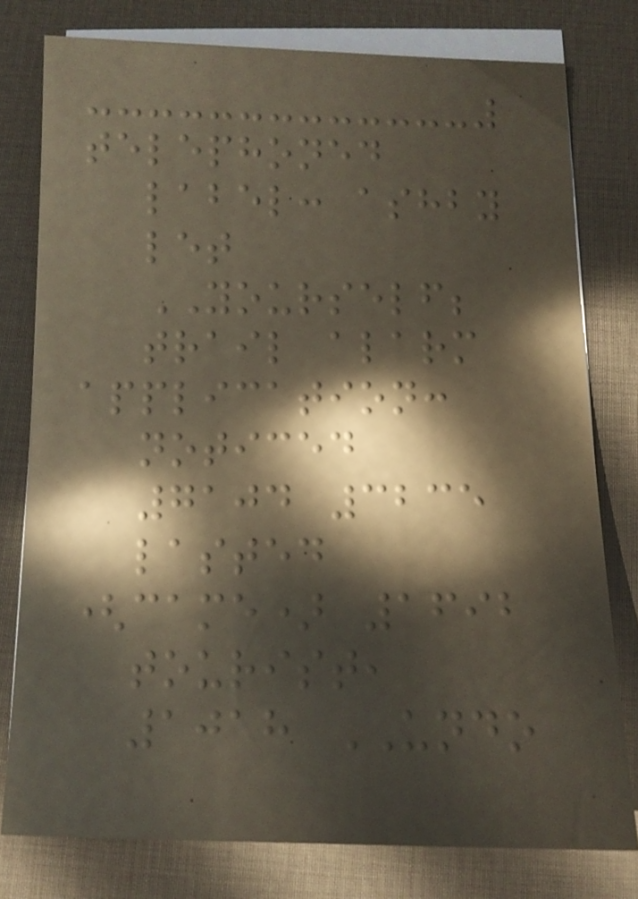telephoned
label: ashby
let
YOURSELF;
trail alarm
application:
noticed
7104 3235
lasted
(came) 1692
tourist,
1018 UNDO
